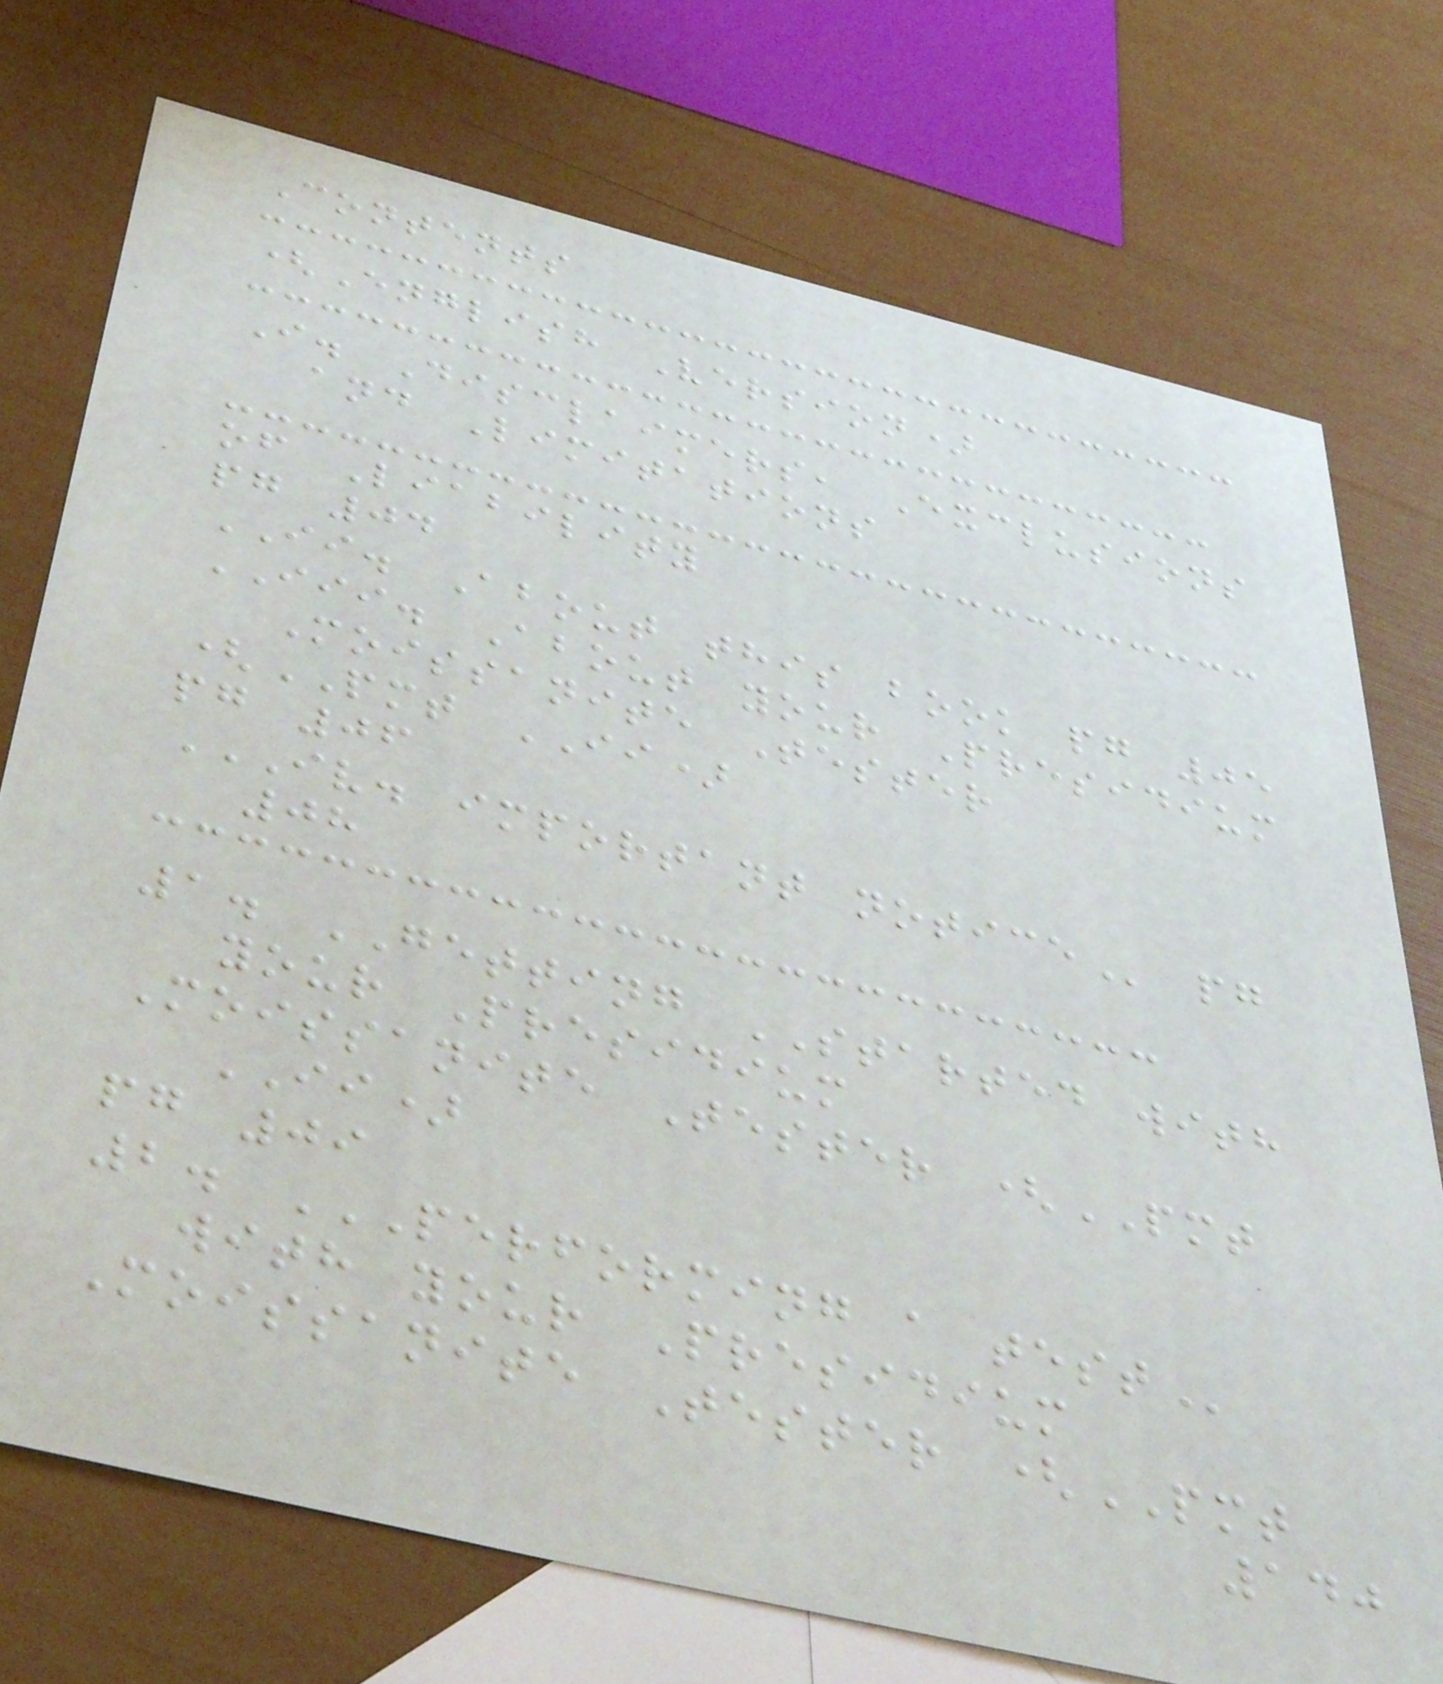Contents
(English Version)
I. Disclaimers, Exclusions
and Limitations
of Liability
pg 04
II. About this book pg 05
III. About your Presidium
Moissanite Tester
(PMT II)
pg 06
IV. IMPORTANT NOTICE pg
08
1. GETTING STARTED with
your Presidium
Moissanite Tester (PMT
II)
pg 09
2. PERFORMING A TEST
with your Presidium
Moissanite Tester (PMT
140
